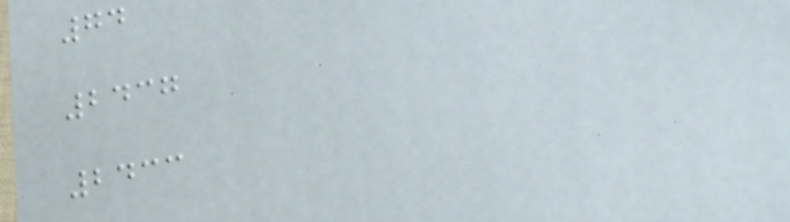74
2437
2433
